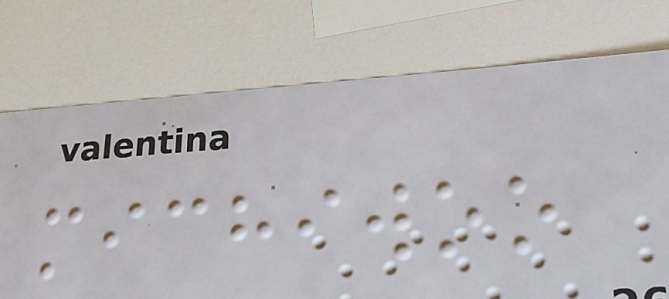michiwoo
